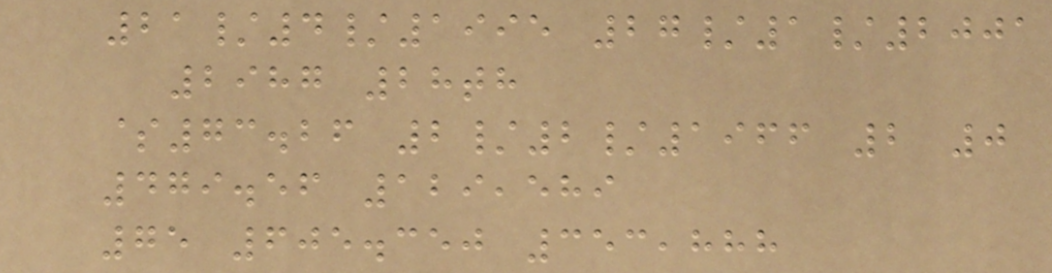21/4/1995 27/1/2001
2987 28th
$73.26 2/2/1966 2 0
479.56 129,589
75 605.350 353,888
